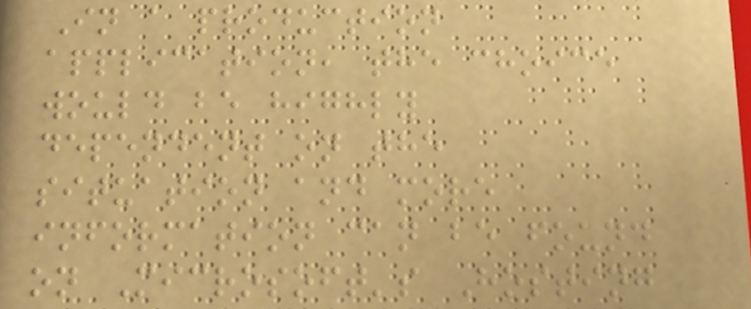In a production
application, the choice
would be highly
dependent on the
situation and more
information can be found
on Microsoft's Hosting
